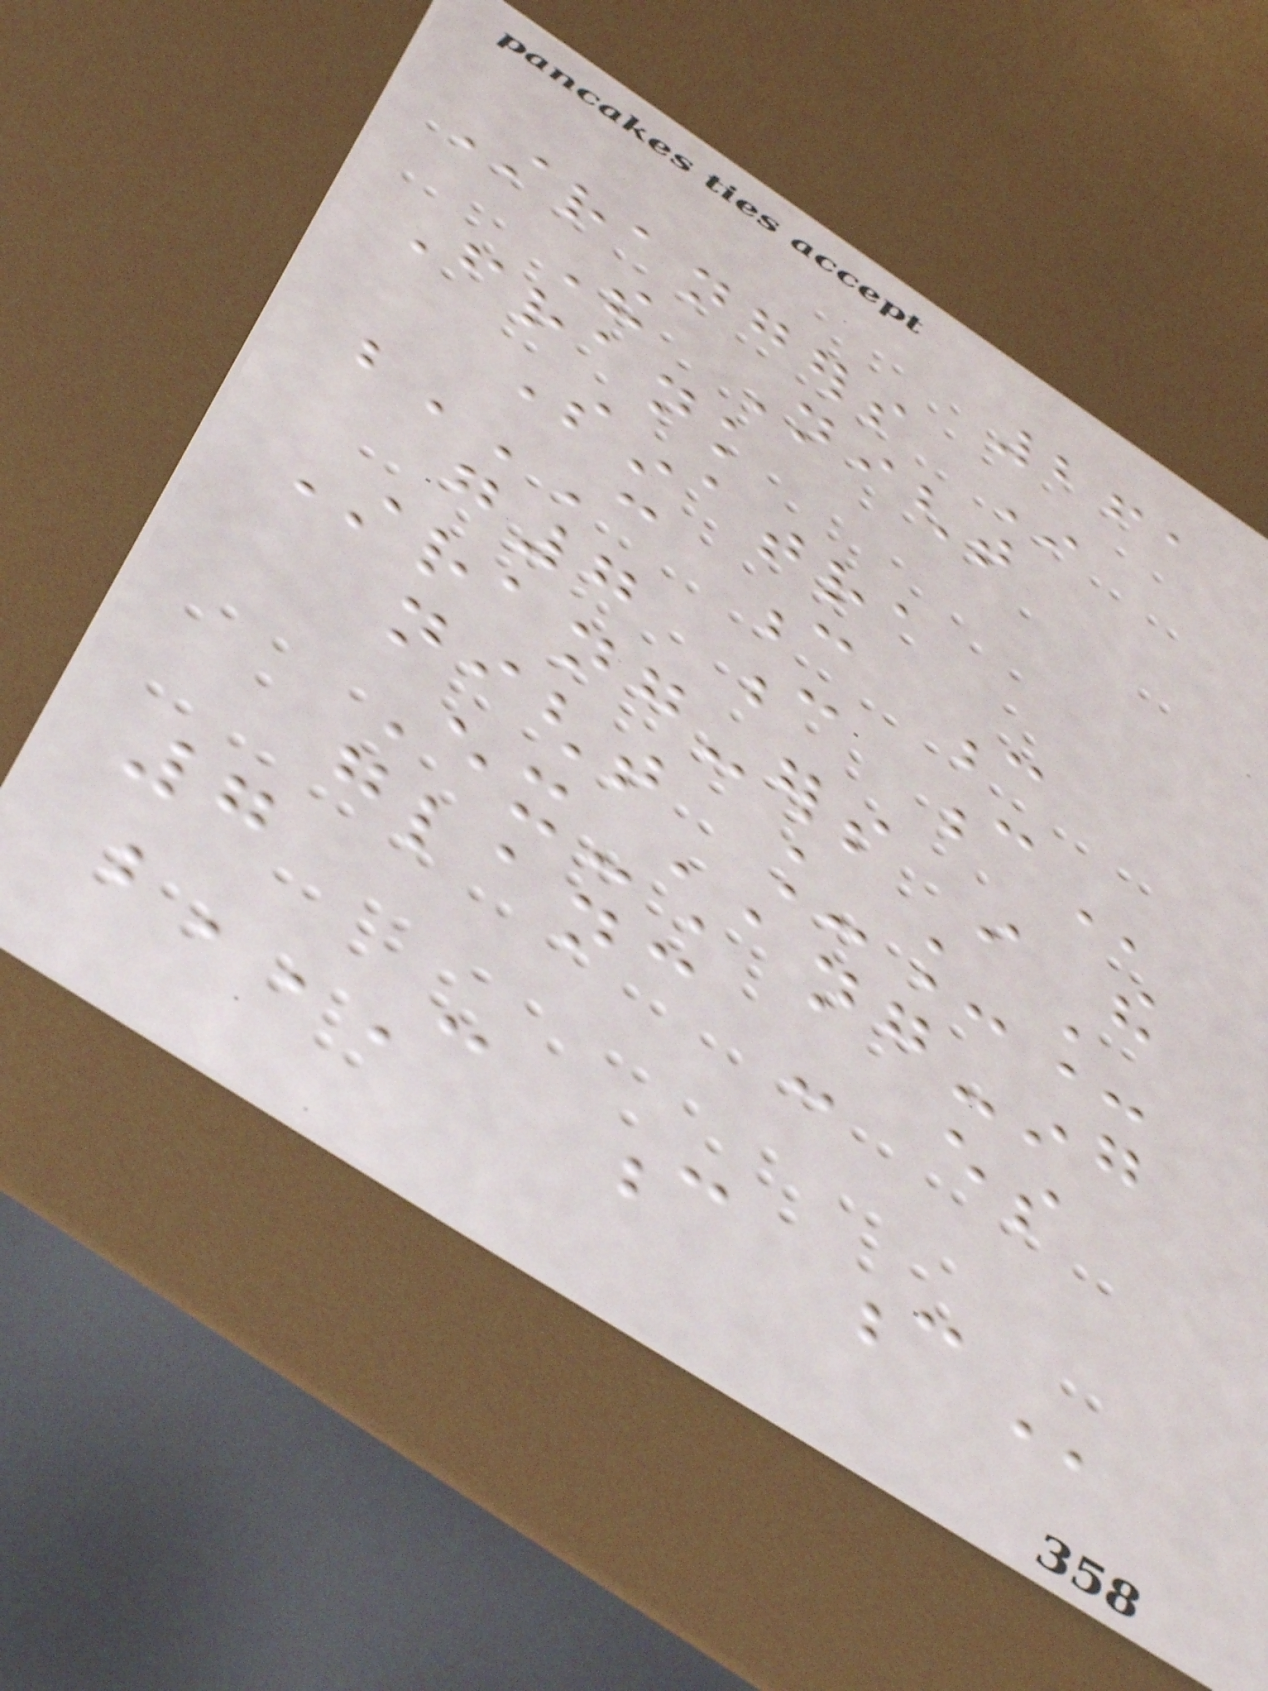261
Strangers In
The Night
Frank
Sinatra
C C C
G7 C C
Strang-ers in the
night ___
Ex-chang-ing
glanc - es
7
C C C
